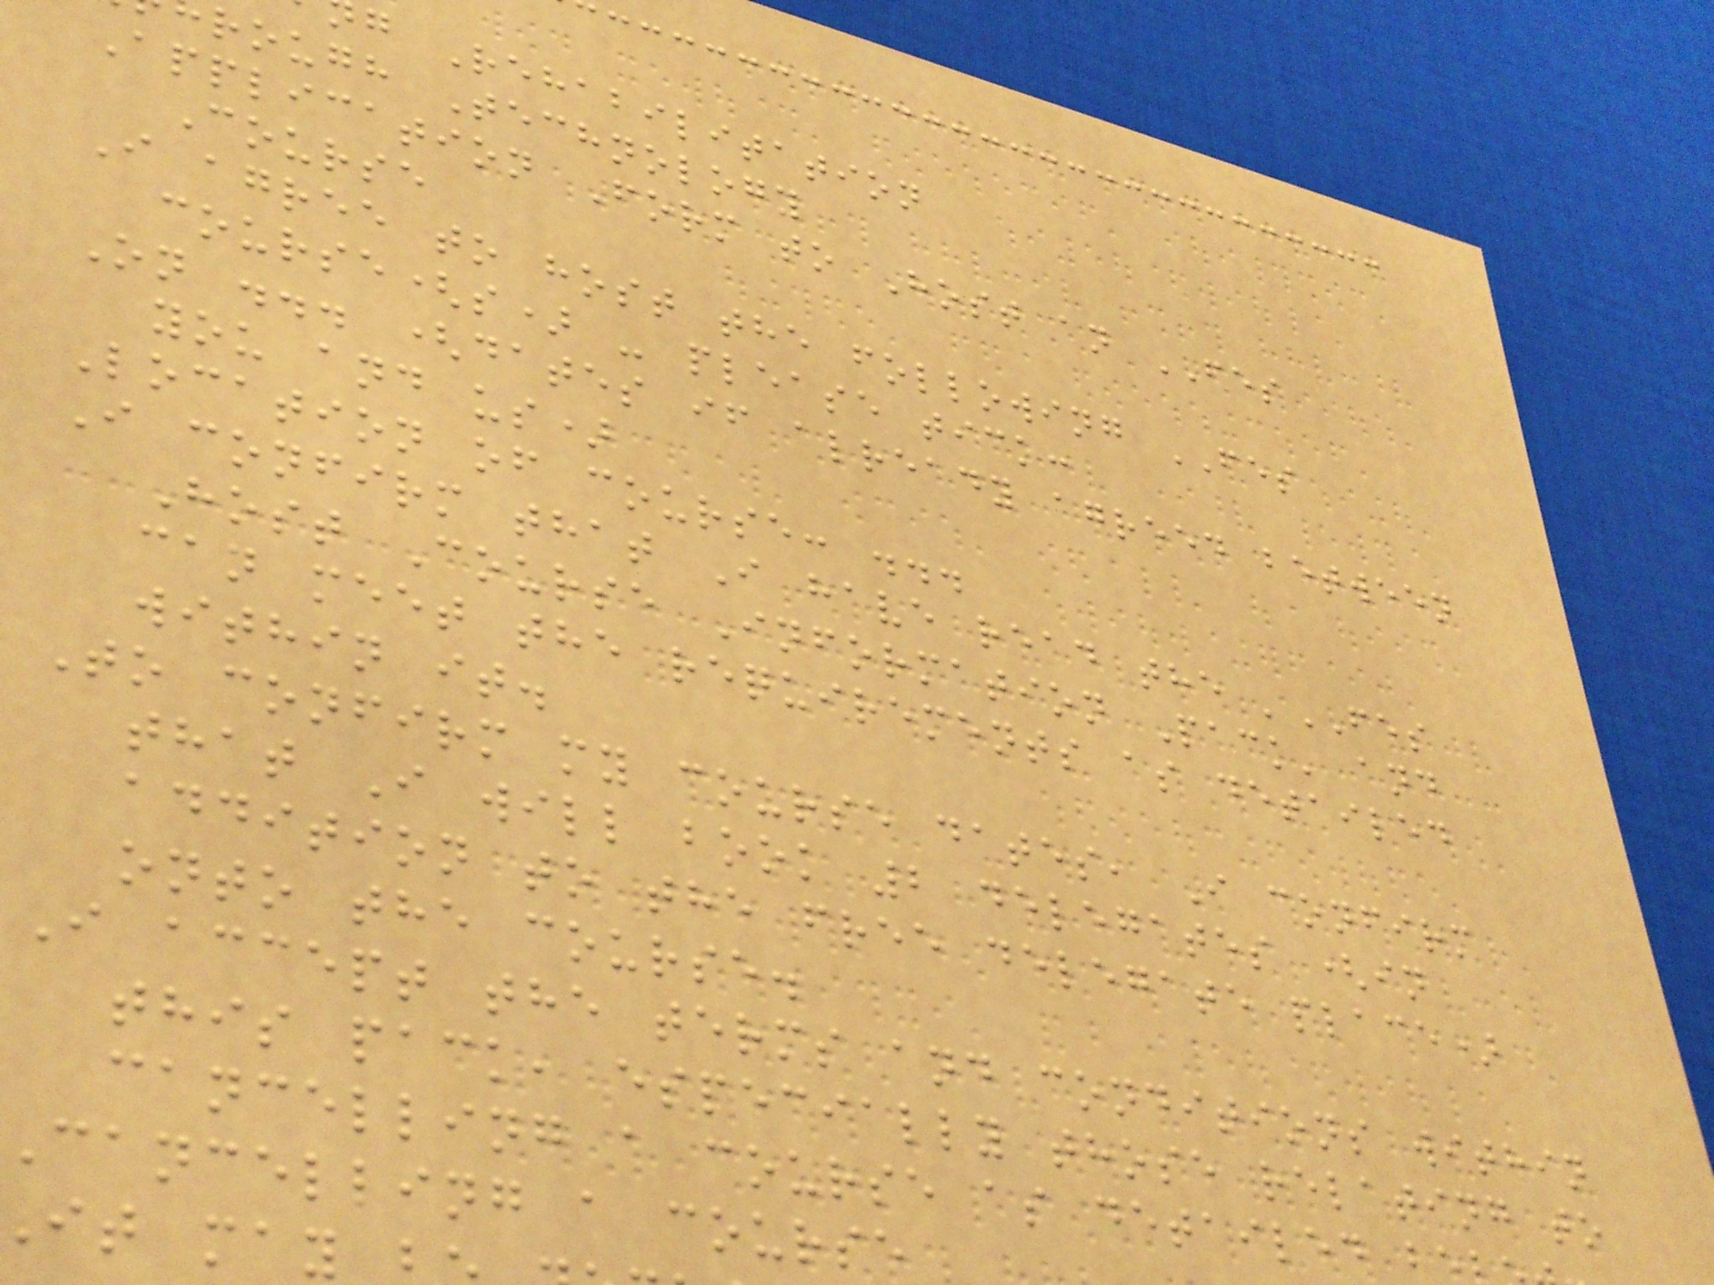g Rehabilitation
rough Technology
Application Form to Host an FES
Course
I agree to host the following FES
course(s) - please tick:
On ... (dates if already agreed between
you and us)
Location of course: ...
I confirm that I have read the 'FES
Host Course Information Pack' and
can meet the requirements as detailed
within it.
To confirm my course dates, I confirm
that I will book 2 delegates (in
addition to the free delegate place)
onto the course.
I accept the terms and conditions within
this pack, especially those relating to
cancelling a course as detailed b
cancelling a course
